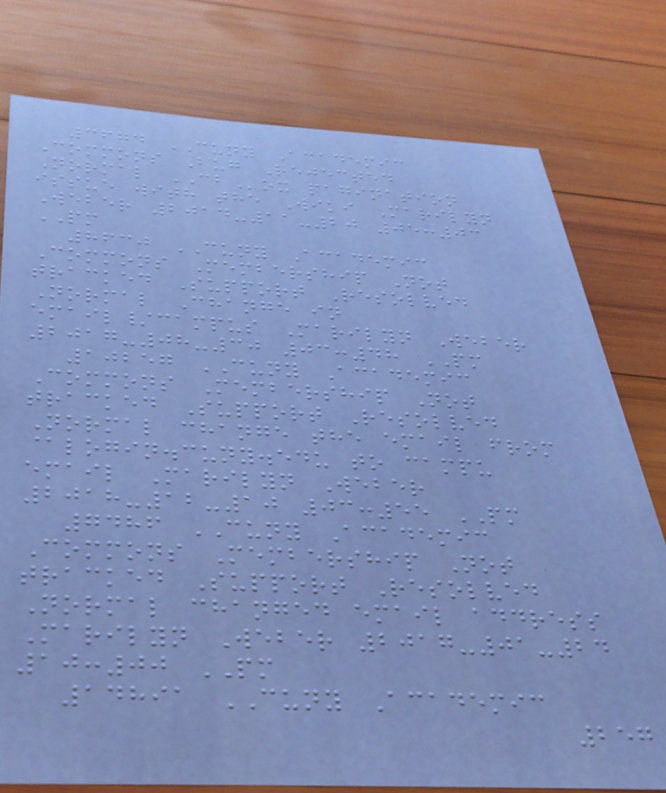3674 CUNY Academic
Commons Bug Rejected
Normal CBox pagination
issue with the Wiki Marilyn
Weber 2014-11-20 05:03
PM
8630 CUNY Academic
Commons Membership Not
tracked Support Resolved
Normal Change in
email/campus Marilyn Weber
2017-08-30 03:48 PM
10257 CUNY Academic
Commons Membership Not
tracked Support Resolved
Normal change the email from
@login.cuny.edu to campu
email Marilyn Weber
2018-12-10 03:55 PM
7486 CUNY Academic
Commons Membership Not
tracked Support Resolved
Normal changed email address
Marilyn Weber 2017-01-24
10:00 PM
14891 CUNY Academic
257
